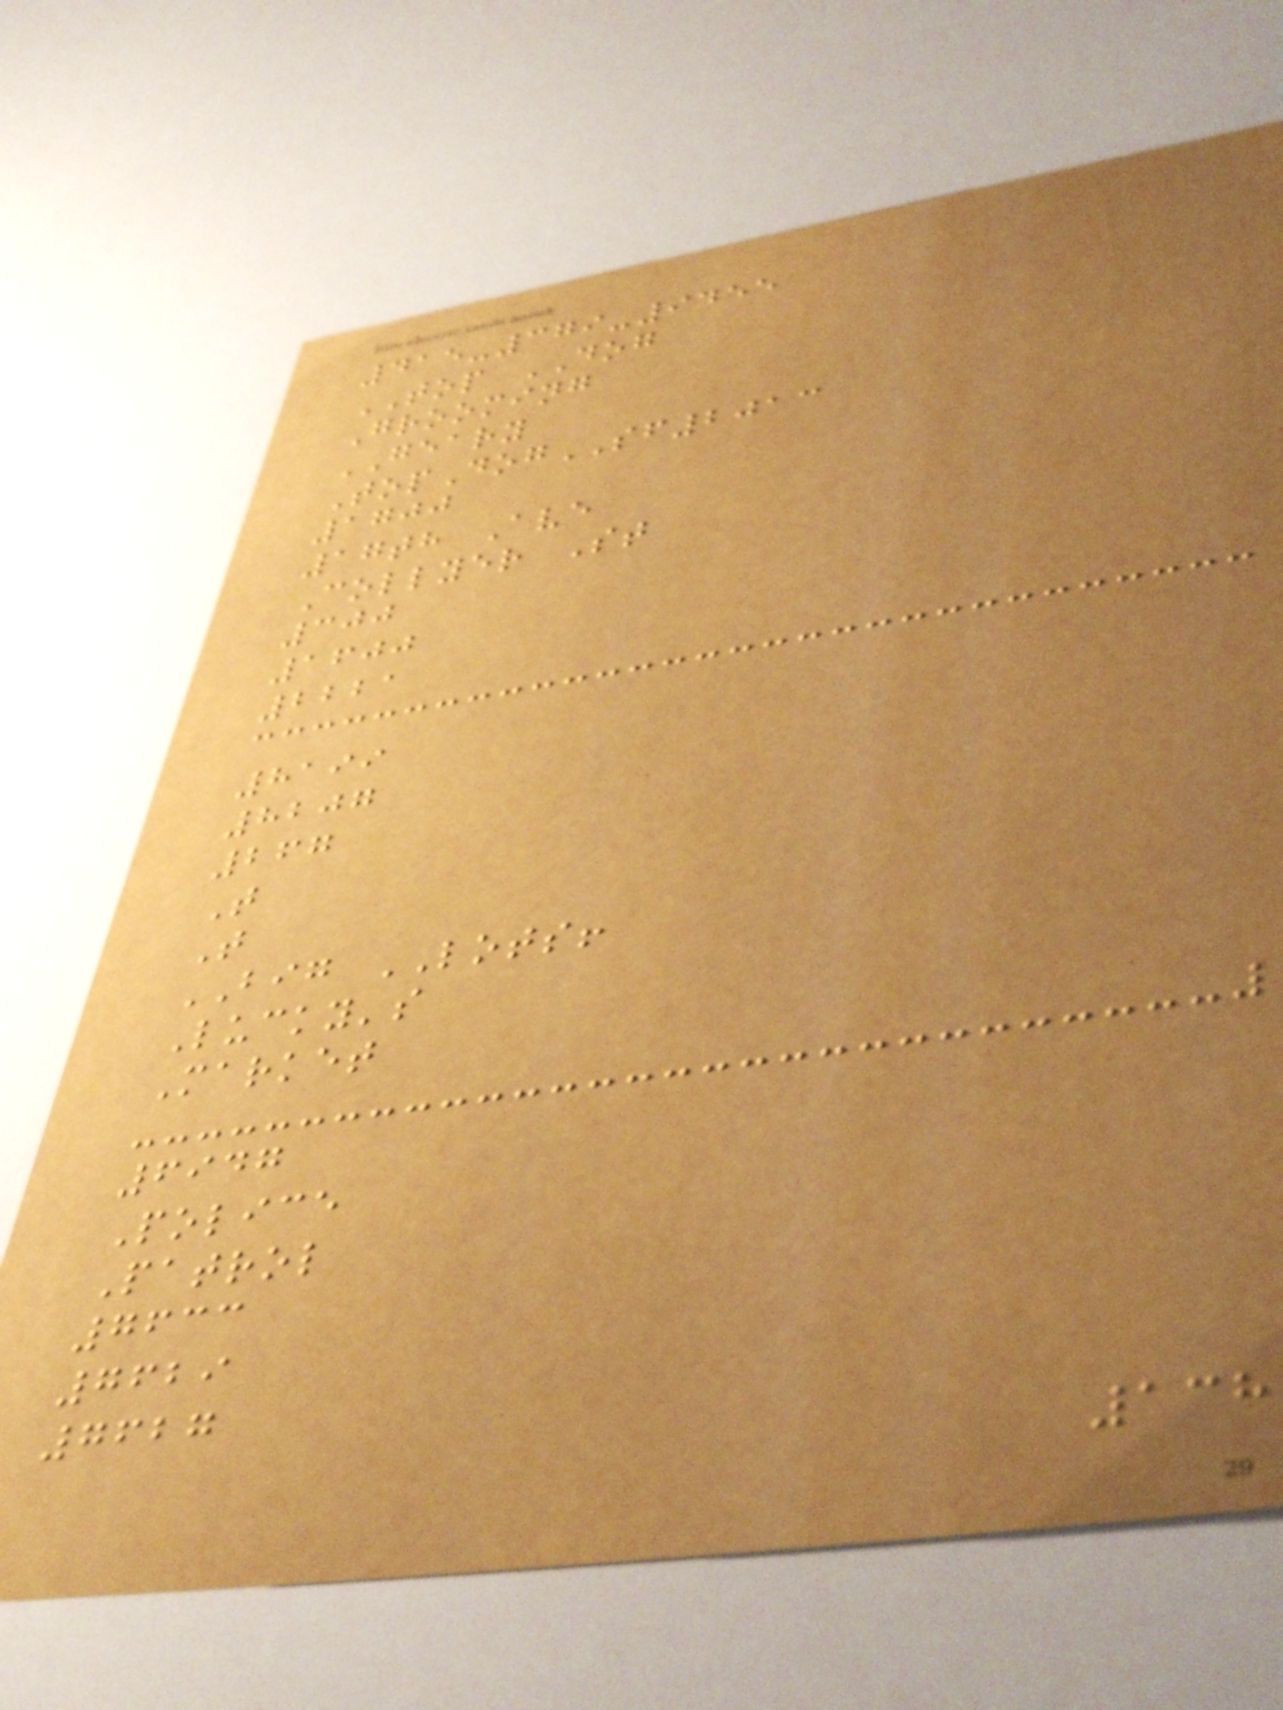415-379-9455
TOP DOG
Grooming
GEARY
TopDogSF2013
1700
17th Ave
Collyer St
300
1600
2221
8199
8207
267
T
T
BIG LOTS!
Lucky's
Market
6947
Police
Patrol
7633
7629
7627
138
